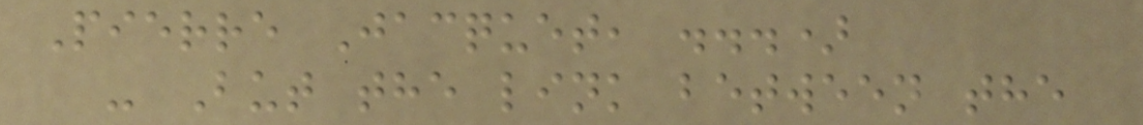Pierre Jacquet, ...)
- But the link between the
